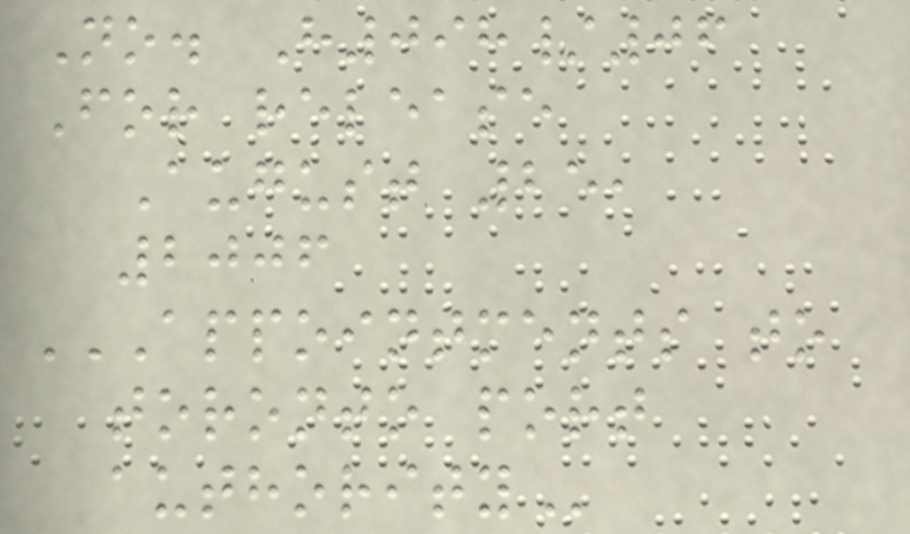No. H098/06
For release
August 25,
2006
APPOINTMENTS TO
TORONTO PORT
AUTHORITY
